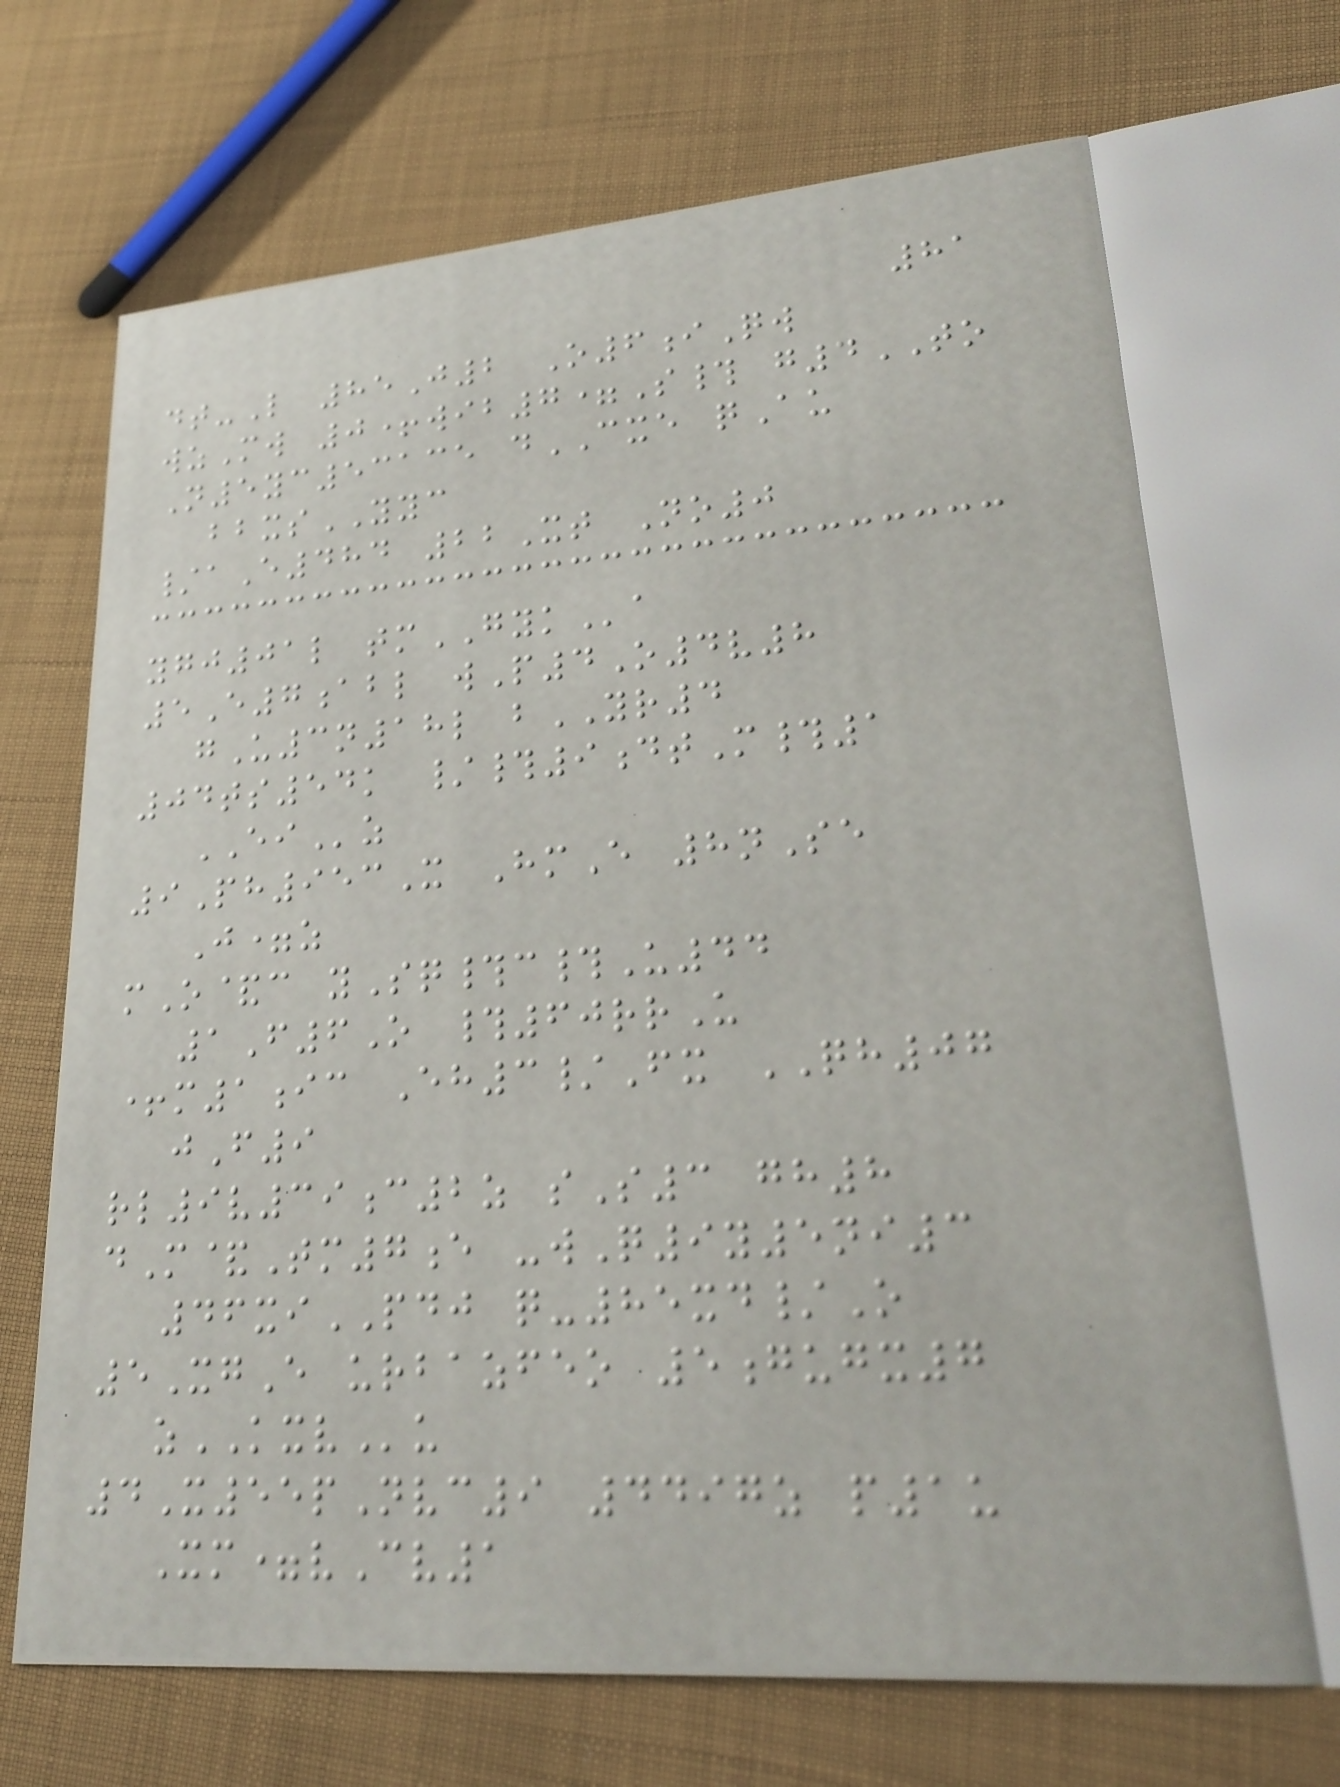81
dt-L 85J2 O6iQw
wzMw 0+wib7=S# g4TO
N5yc53135 dCXE qAu
bbxsYYC
/aE484 22Xt No0
ygj01l tmGYKa
5E7abl wP4O4v8
gU3n18l bYR4
04ts54k /#9dtM#1
EIz
9Ph953X HmE 8nSe
J=z
mO&c ySq#c#U44
1F6O #60rrU
+m1ic Eh3/Fx QH07
jF9
rl9v39c2z sS3 gh8
dM&Tm7e -wQ9y5ni3
46xiPDJ q-85xd/O
5XgE urbazfeo 5gugx7
zKXVu
4X55pNvc9 4497z p1u
Xm=vCv1
